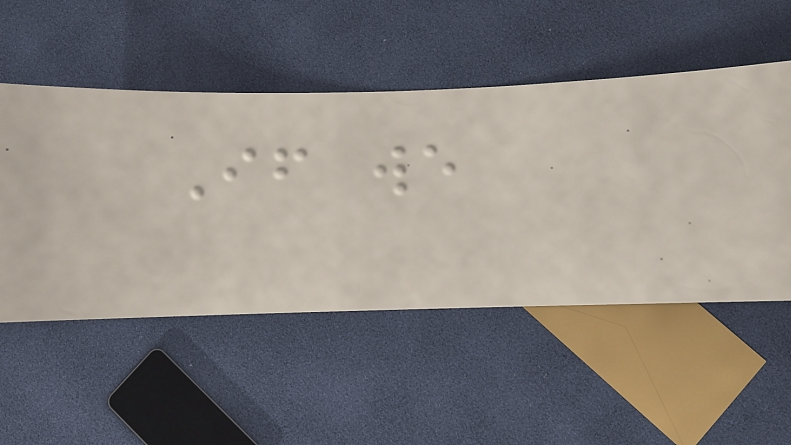If we
